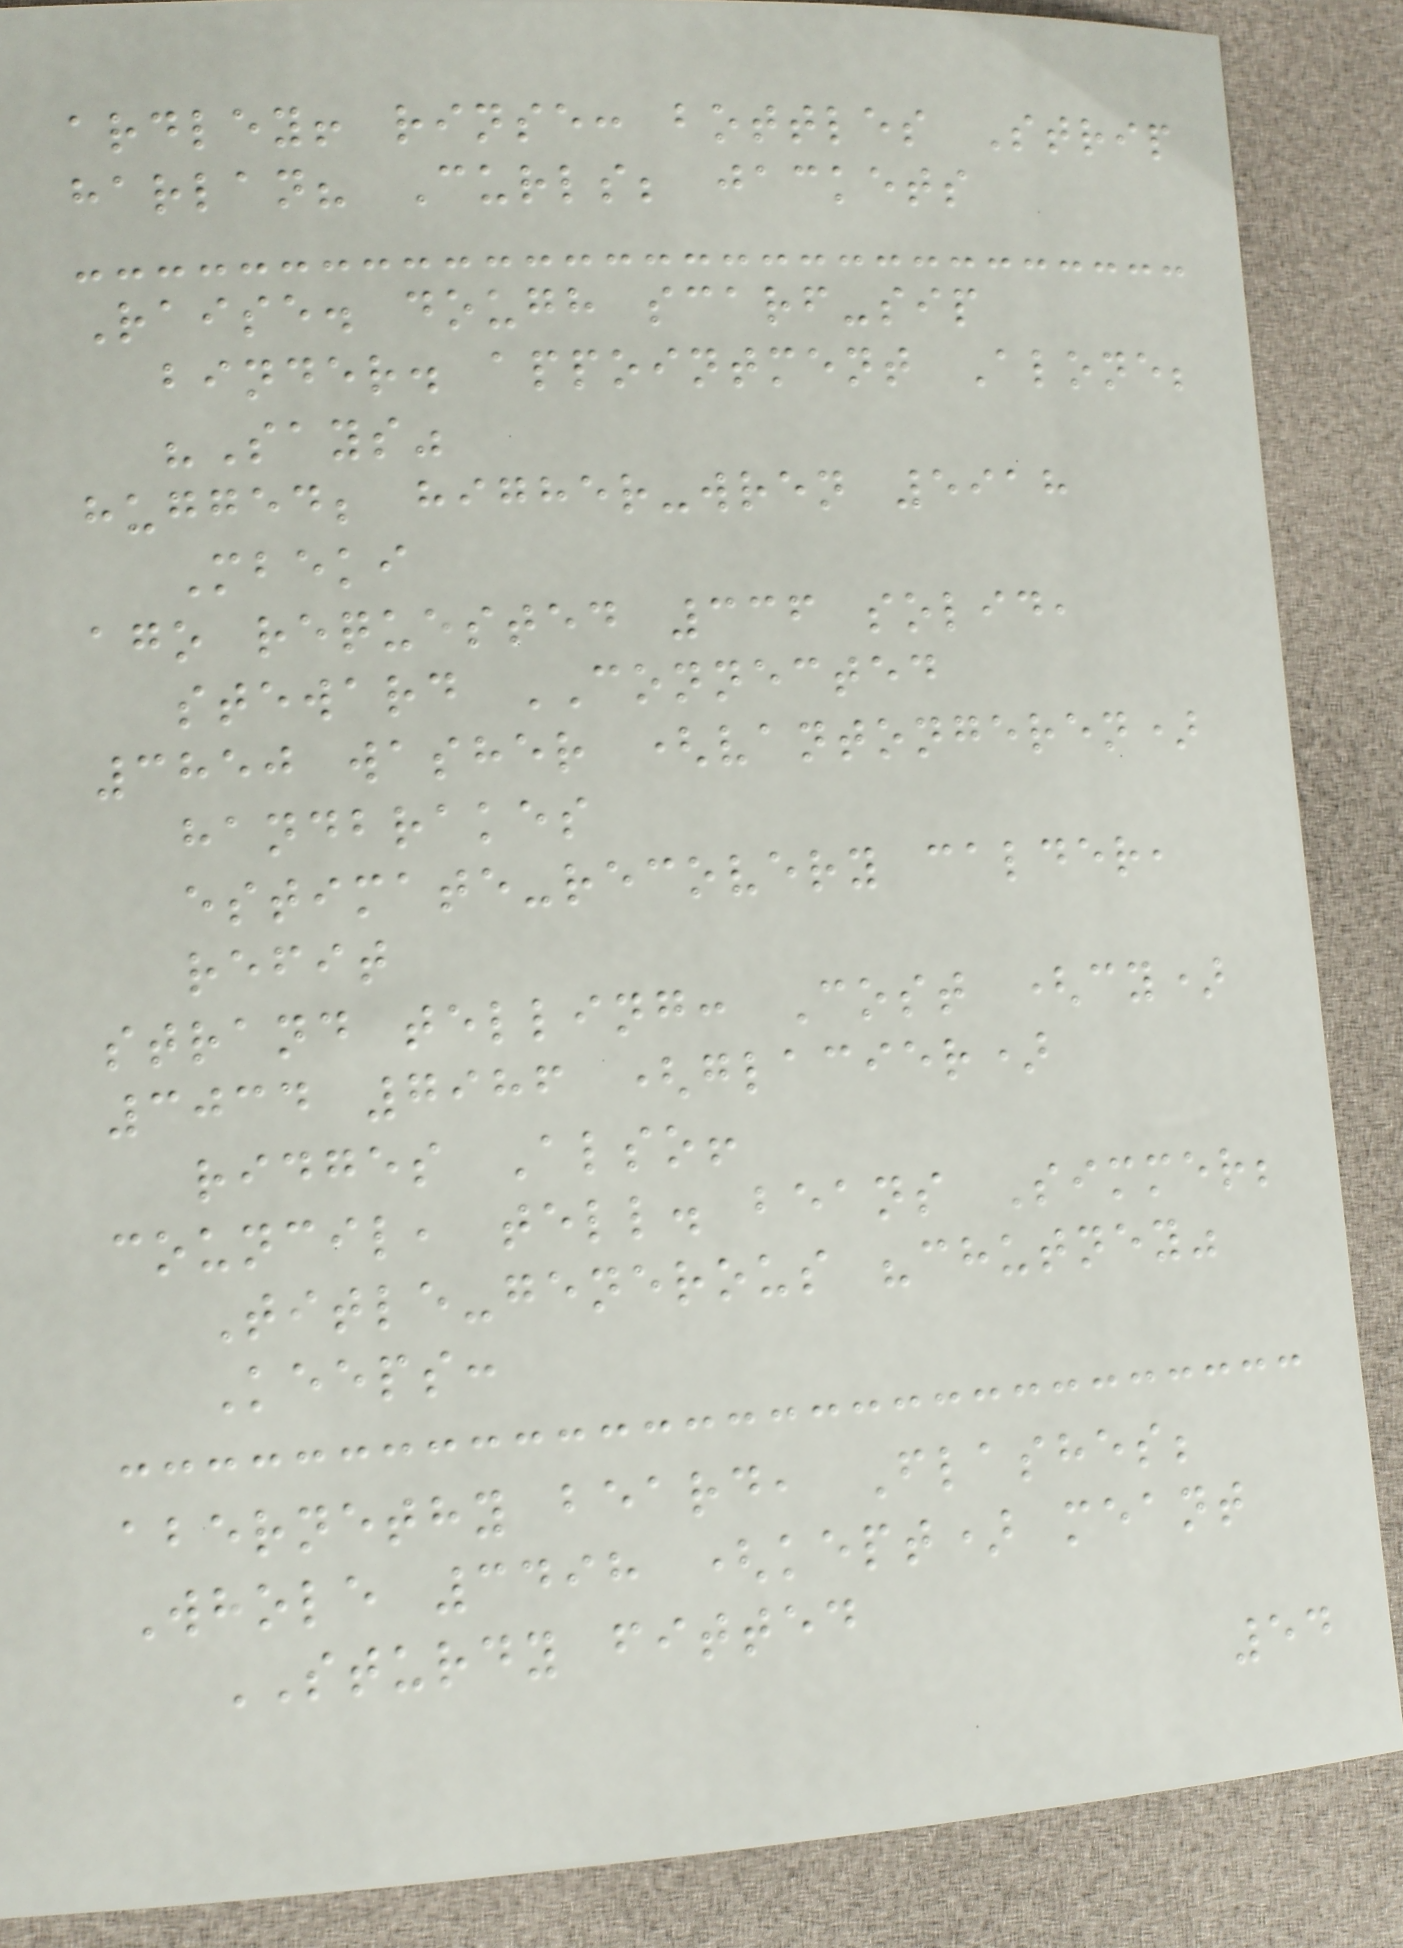ardley! rinse: bottles Strip
harlan? Curls; jackets
Raise. dough scarf-sip
binder. appointment Alone;
"Says"
hugged; higher-wren 5918
Mbeki
ago requested 336 solid,
steward CONNECTED
3850 washer (vantongeren)
handbrakes
estimate-recovery calder,
refit
strand telling: Cost (cy)
3034 7986 (glacier)
ridges Also!
council, tell. beans Simmer;
Title-generous "chutney"
Keeps:
abernethy beard, Flashes;
Whole 3498 (kept) meant
STURDY fitted
54
